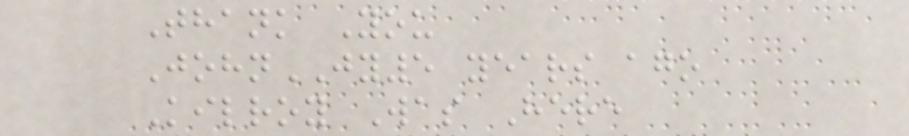Thank You
JohnJY5 years ago
Kilroy Was Here
